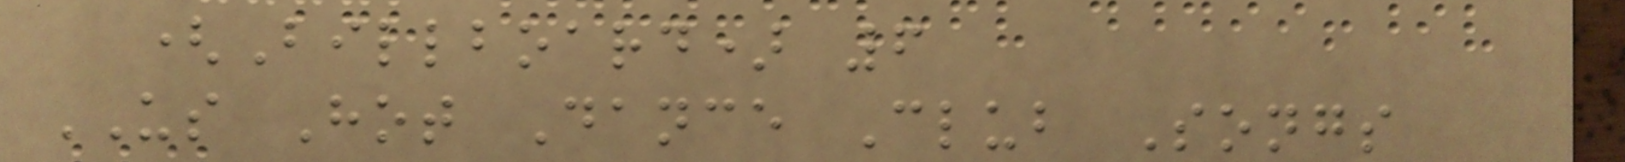(Billboard) 6
US Hot Dance Club Songs
